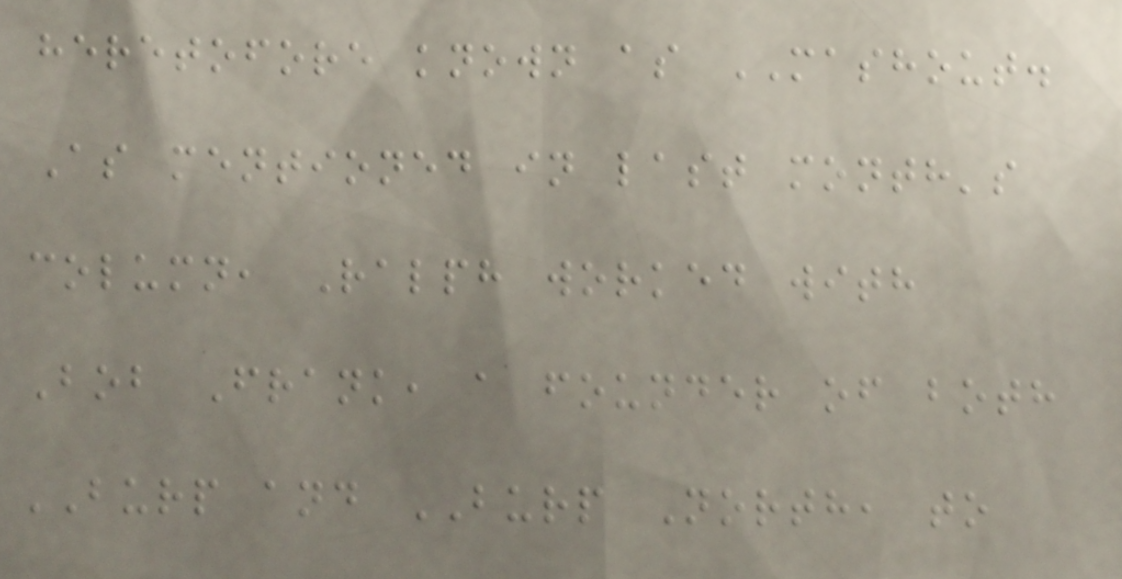heretofore known as MASHOUT.
As mentioned in last month's
column, Ralph worked with
Bob Frank, a founder of both
BURP and BURP North, to
